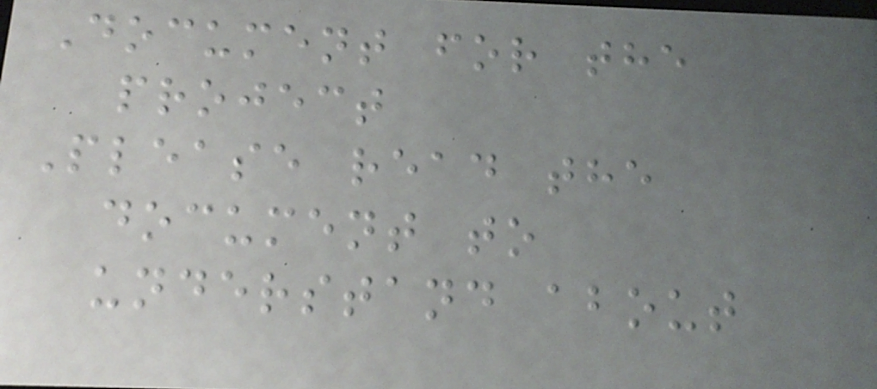Document for the
project
Please read the
document to
understand about
